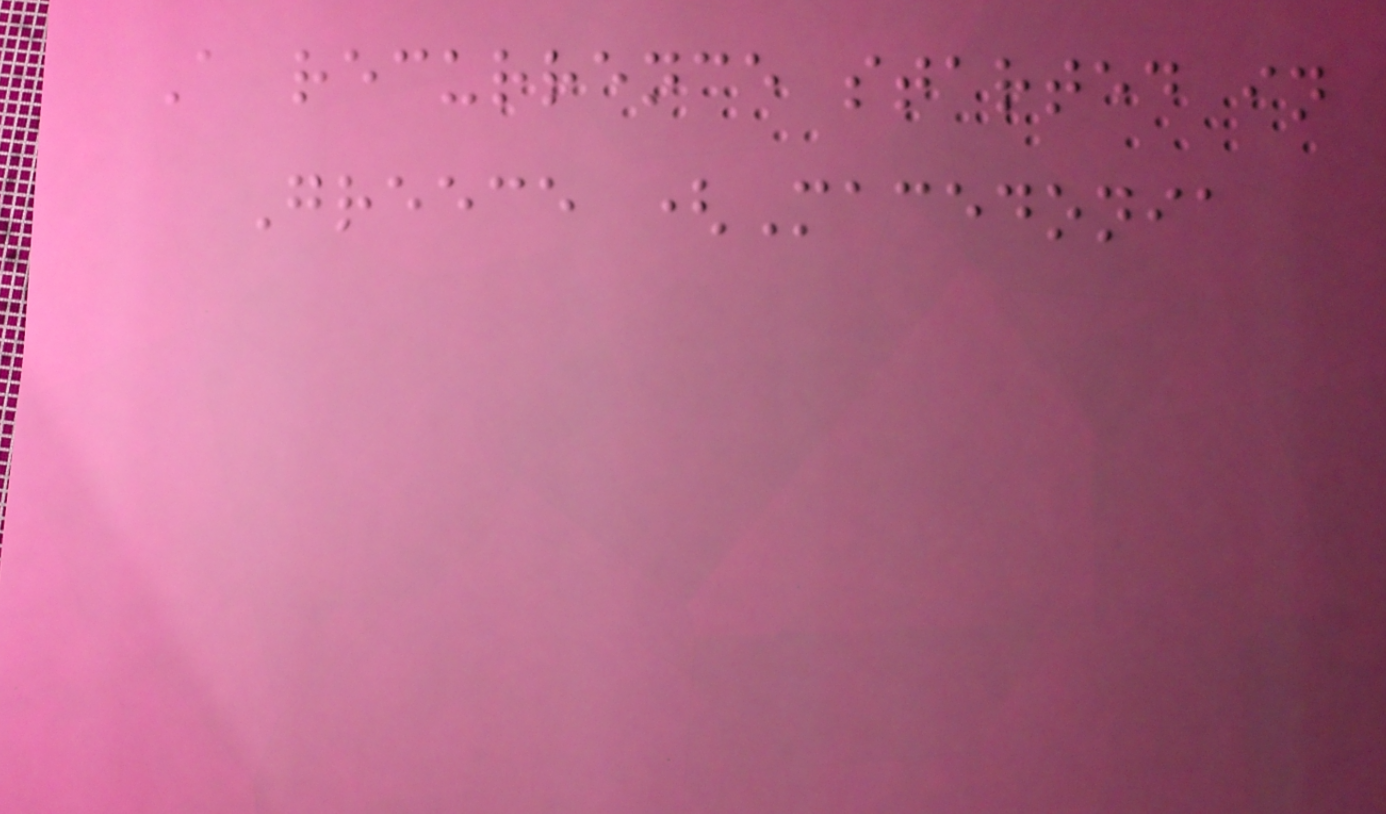A recurrence started in
Greece (Macedonia
